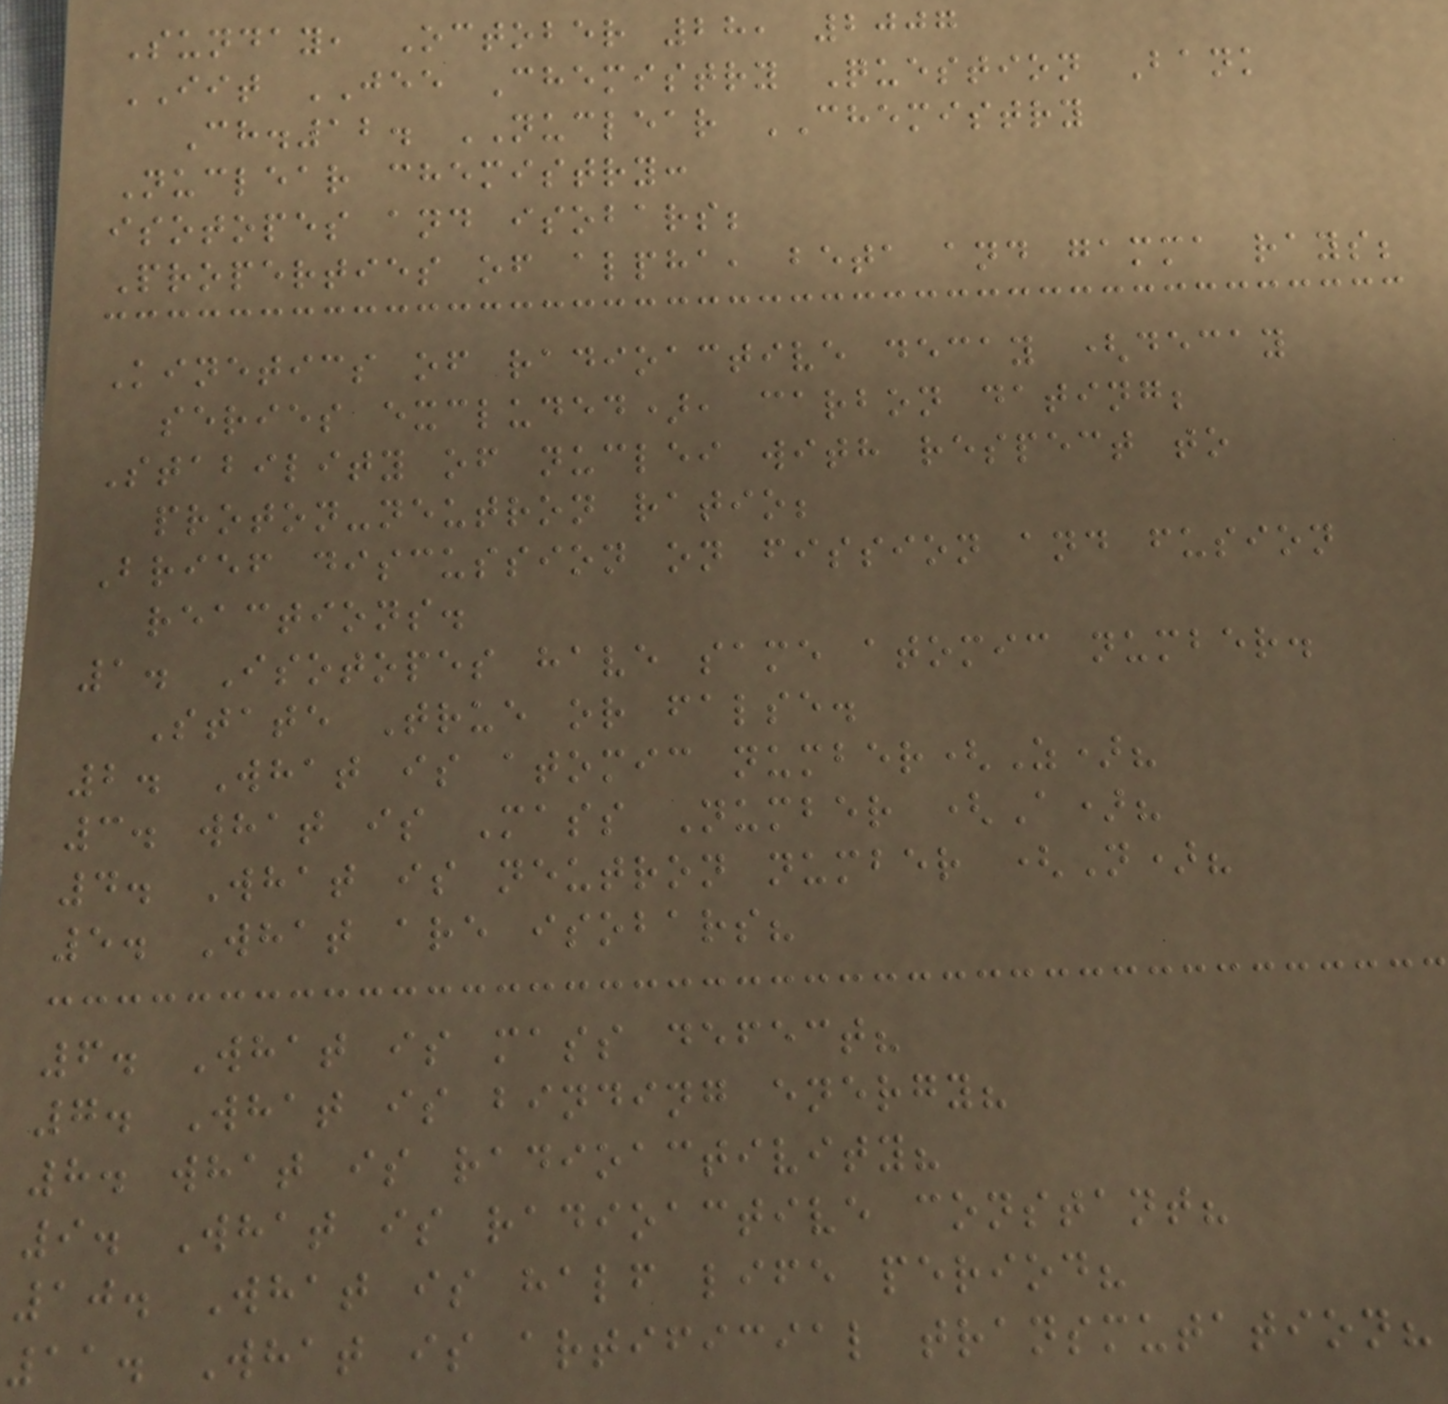Sunday, October 28, 2007
IIT JEE Chemistry Question Bank
Ch.12. NUCLEAR CHEMISTRY
Nuclear chemistry:
isotopes and isobars;
Properties of alpha, beta and gamma rays;
Kinetics of radioactive decay (decay
series excluded), carbon dating;
Stability of nuclei with respect to
proton-neutron ratio;
Brief discussion on fission and fusion
reactions.
1. Isotopes have same atomic number.
State True or false.
2. What is atomic number(Z)?
3. what is Mass Number (A)?
4. What is neutron number (N)?
5. What are isobars?
6. What is mass defect?
7. What is binding energy?
8. what is radioactivity?
9. What is radioactive constant?
10. What is half life period?
11. What is artificial transmutation?
